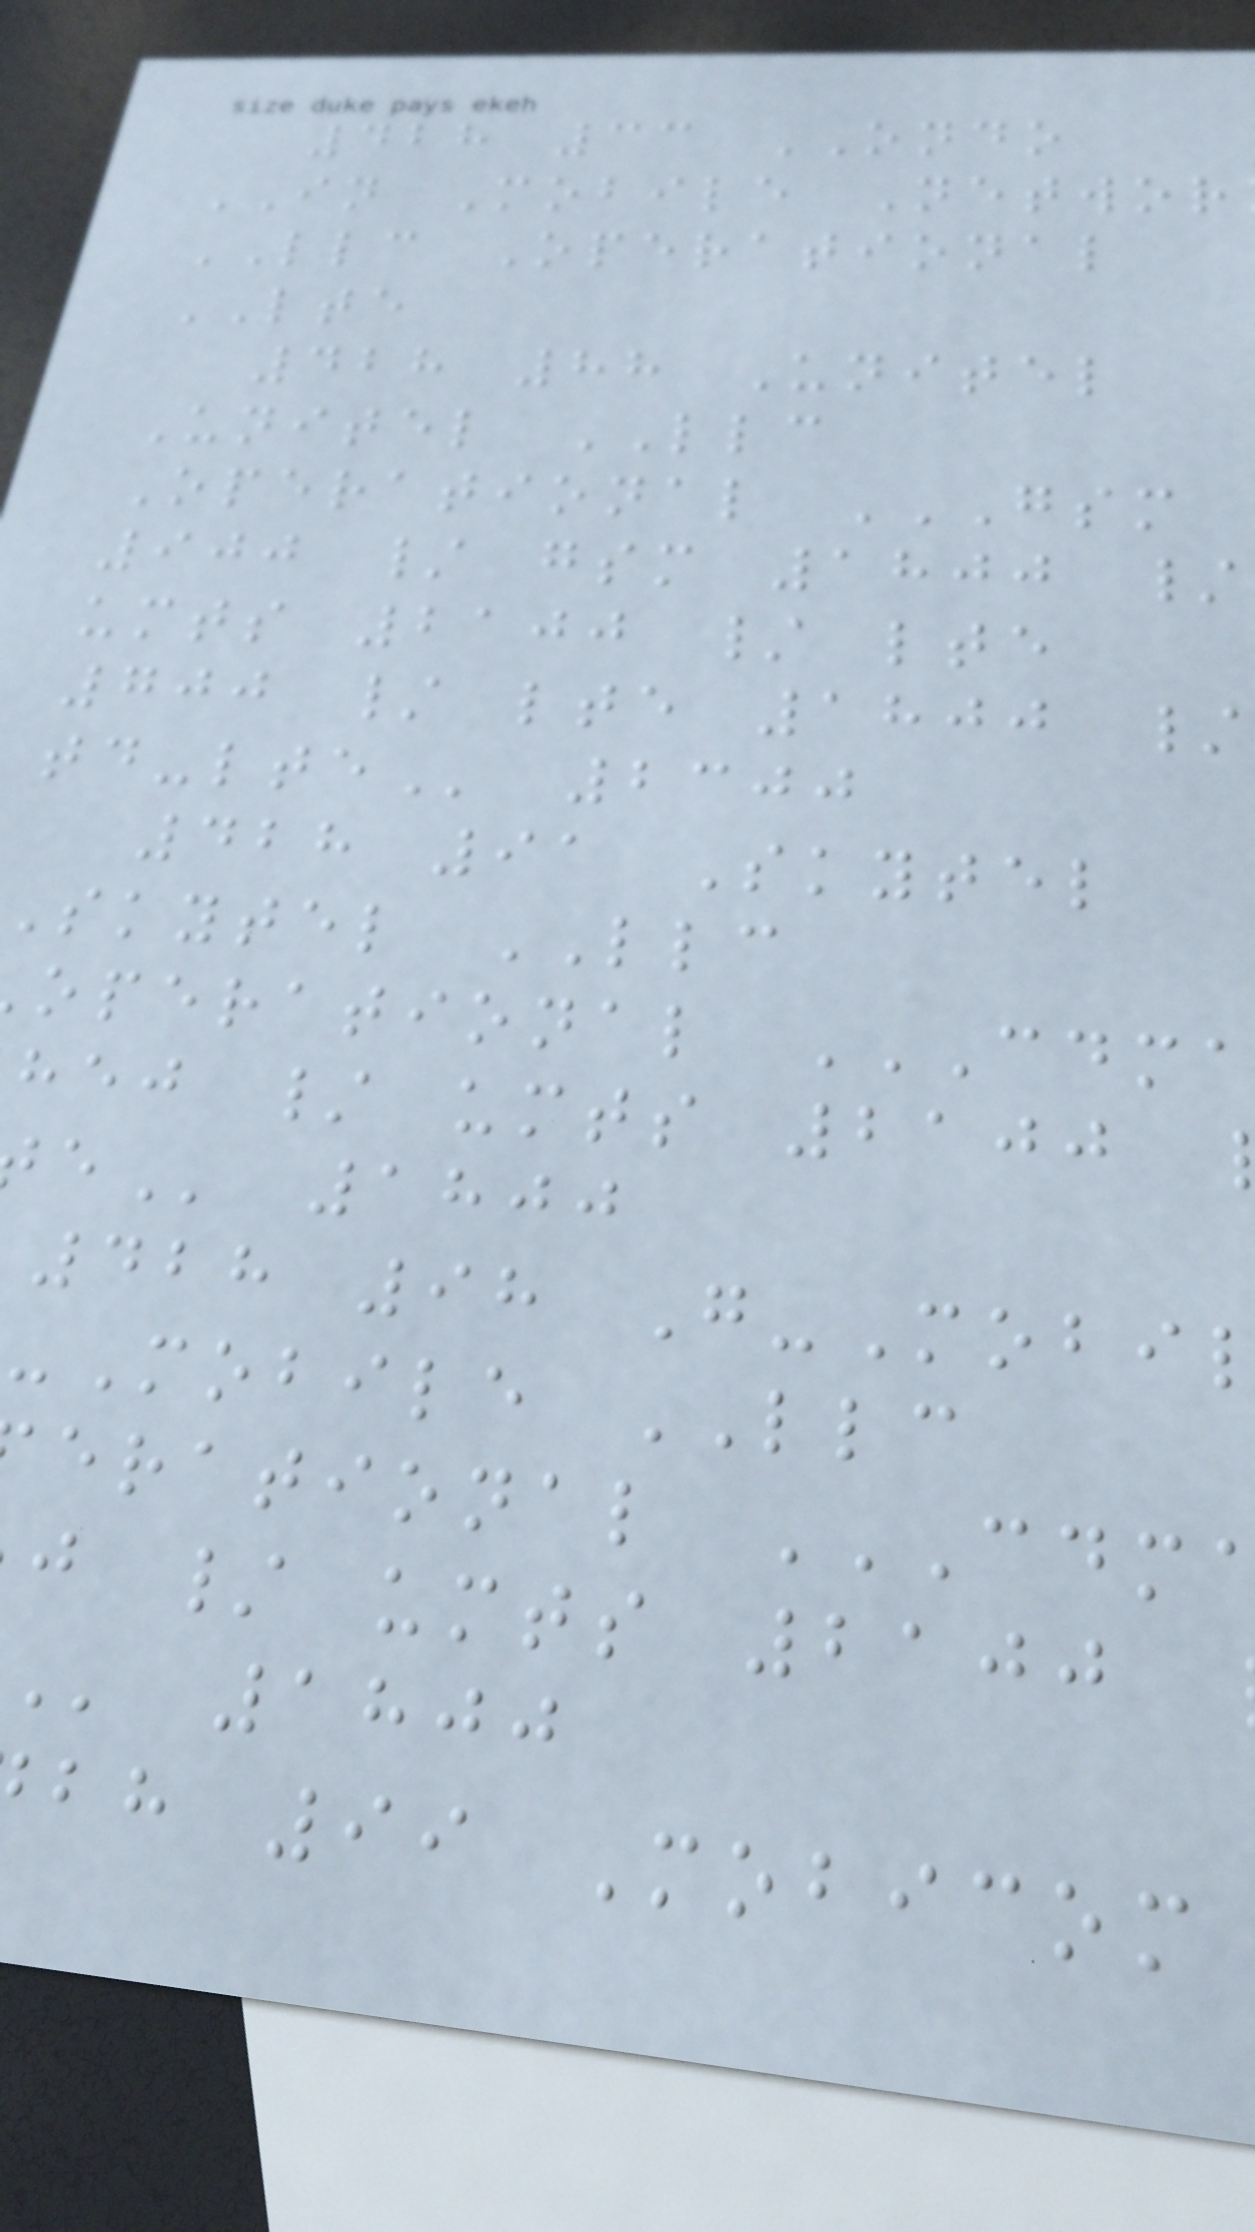428 33 ONDO
IN Mobile Networ
LLC Operational
LTE
428 88 Unitel
Unitel LLC
Operational GSM
900 / gsm 1800 /
umts 2100 / lte
700 / lte 1800 /
2300
428 91 Skytel
skytel LLC
hej / umts 2100
1800
428 98 G-Mobi
-Mobile LLC
erational
j / umts 2100
1800
bh 99 Mobicom
